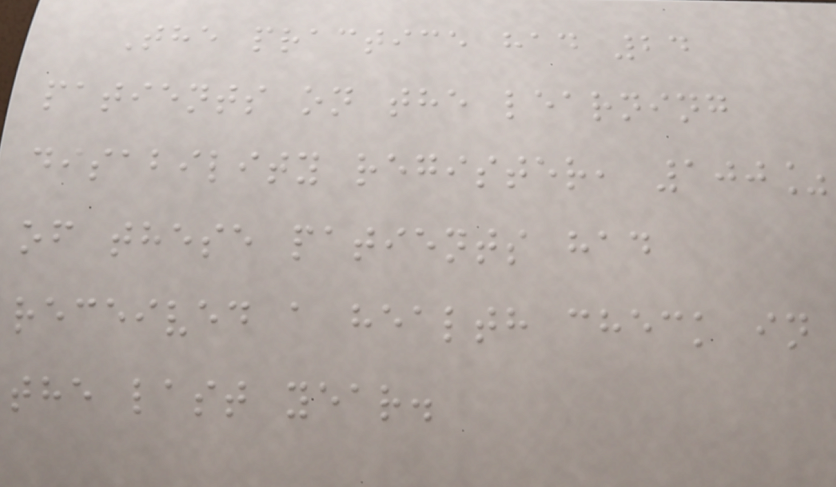The practice had 24
patients on the learning
disability register, 100%
of these patients had
received a health check in
the last year.
